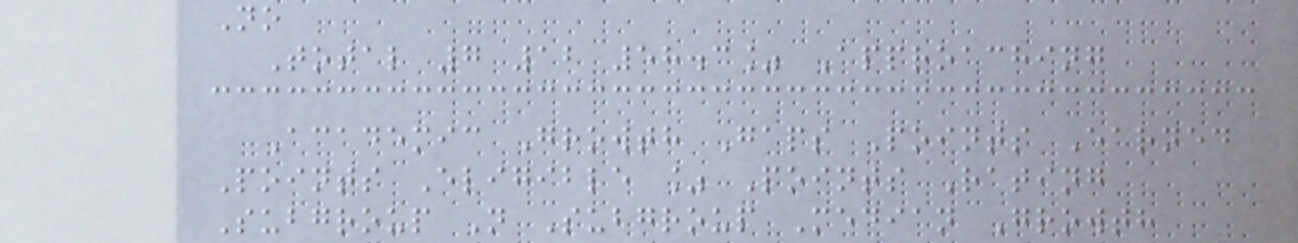No
Total 7 12 58.3% Approaching
Academic Growth Gaps Points Earned
Points Eligible % Points Rating
Subgroup N Subgroup Median Growth
